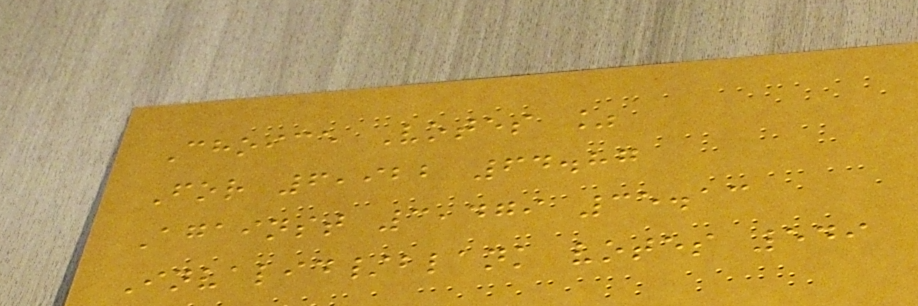Choice Votes %
For 6,922 64.87
Against 3,479 35.13
Invalid/blank votes 549
